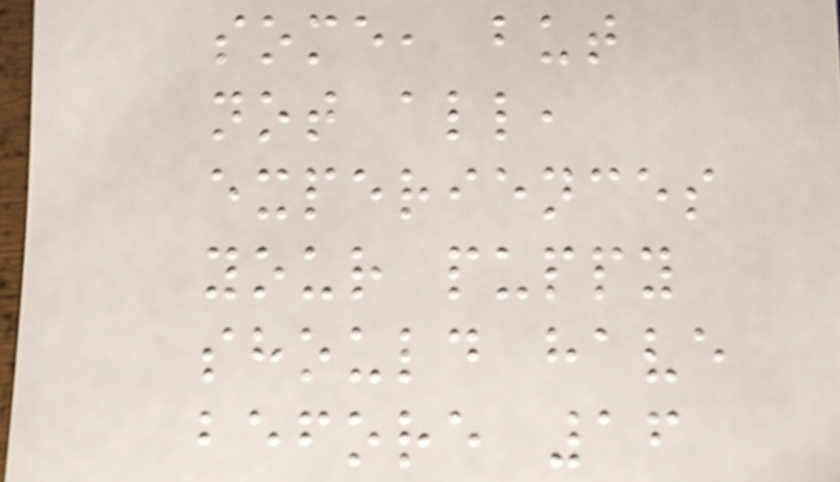some, but
not all,
experiences
your puppy
should have
before 16
